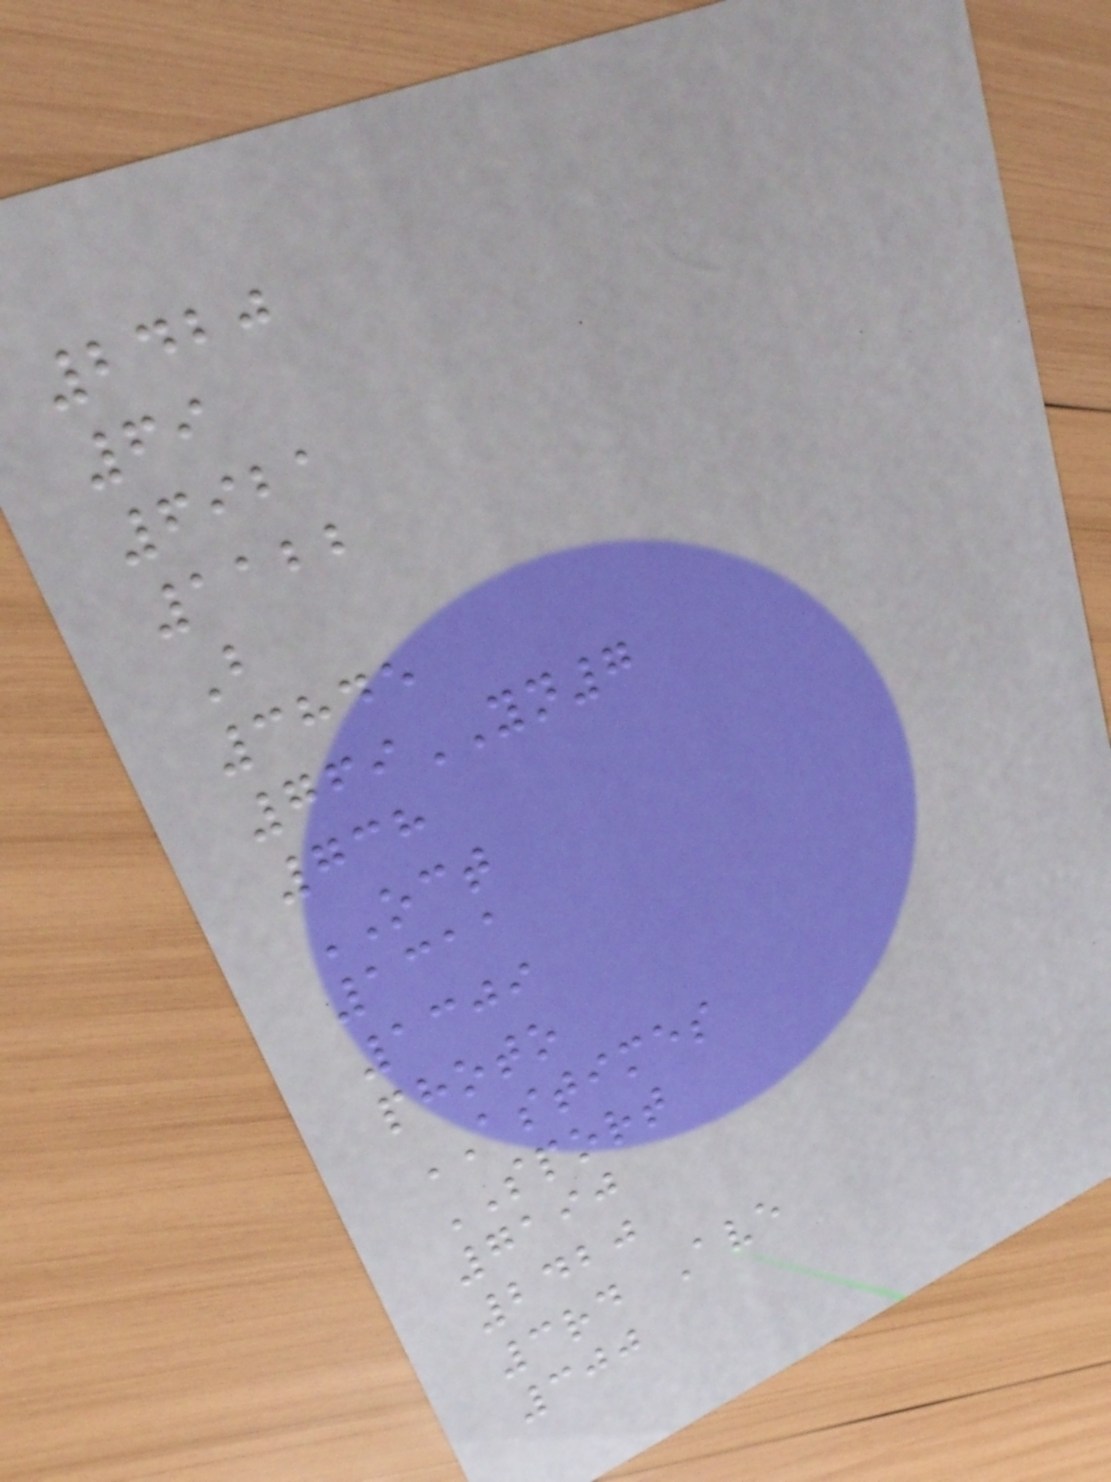2420
69
6921
1122
B
3845
769YN7
738
OCT
1311
1309
photo
ASTIMES
SPORT
7190
2420
3rd Ave
300
